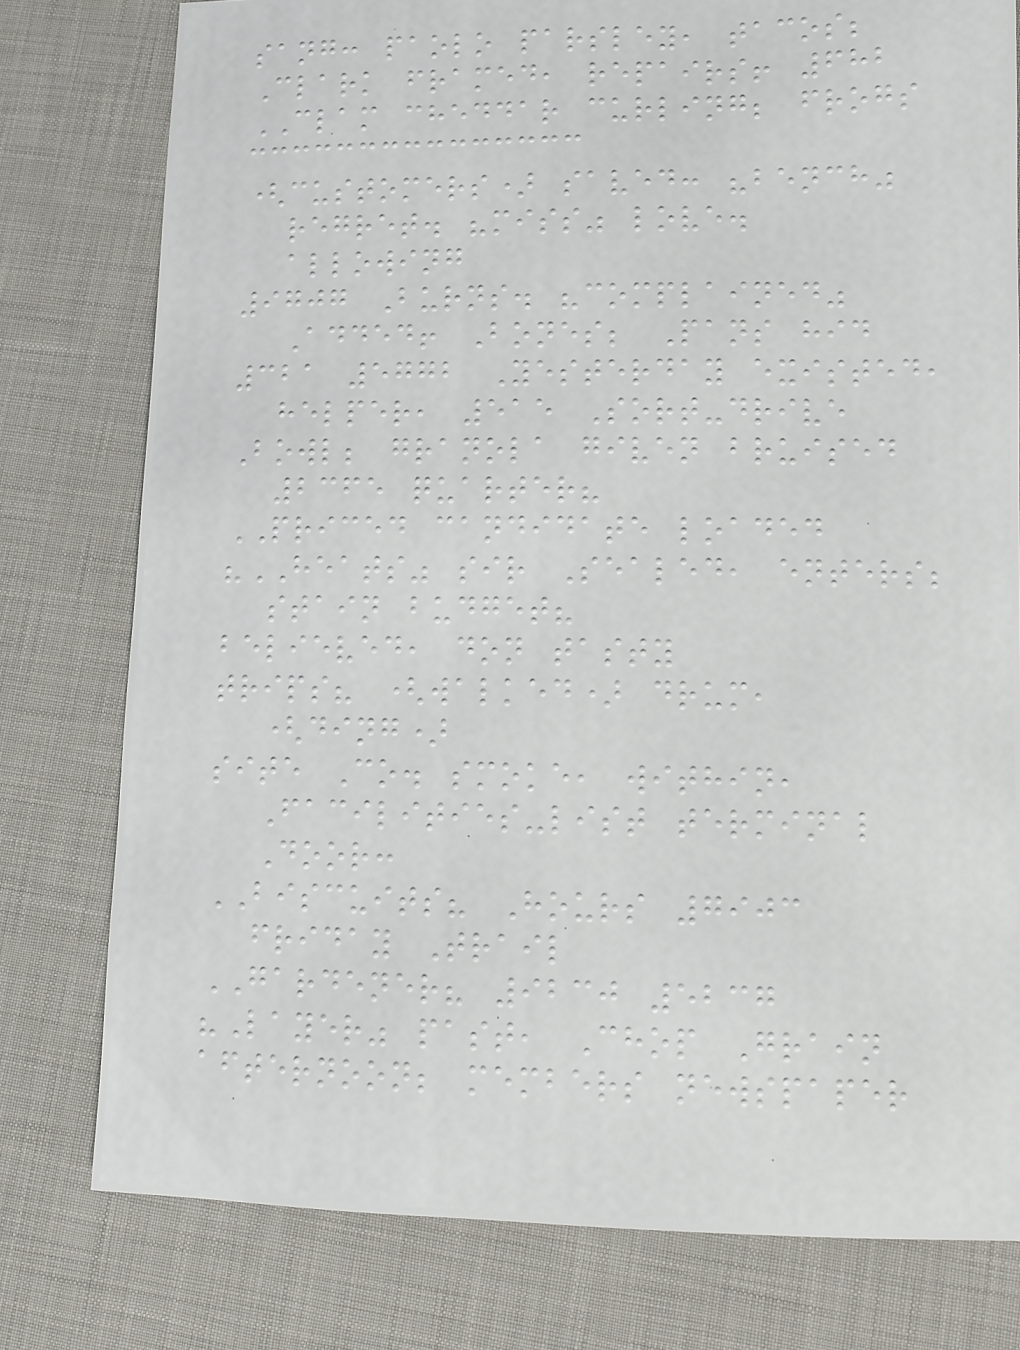sang: paolo parsley, tacos;
Clark framed, repairs! 682
CLAM cheddar curling; frogs
(customers) saved: "bench"
regret. "miss" love.
allowing
9707 Burns. "complained"
Added! Bones; Pans hid
321 5772 Yesterday existed,
helper, 515 Sort-drive
Bowl; granola given bruised
2365 quarter?
PRICED candidate loaded
"HEATS" sir Sealed, enters;
stain budget?
believed, don tasty
trips? (walked) drum,
(ding)
site Co. smoke, within,
Facilities-list terminal
Door:
BISCUITS? Hours 7903
friday Trail
GARDENER? 9230 5237
"Layer" past, Chop Grain
afternoon; members newspaper
